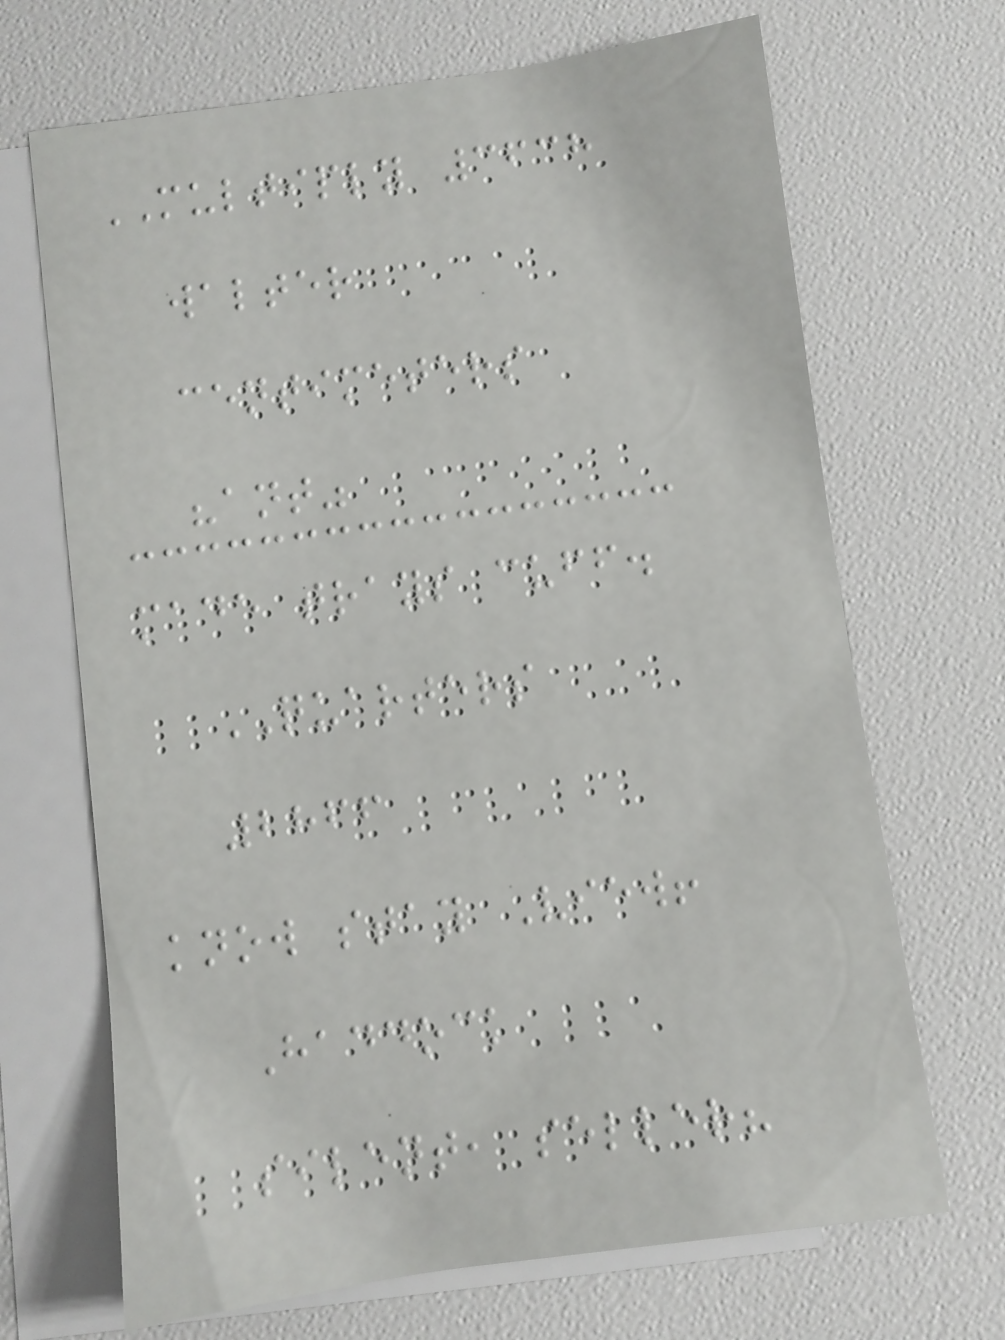MULTIPLY 3638
walter
centimeters
"ant"
made trays cuff.
QUARTERS
2866
know stay View!
Haddock
silent, seller?
